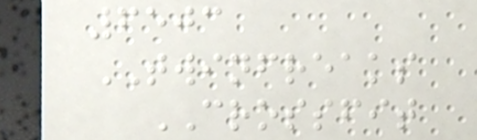6503
TWINFREAKS
CROSSFIT
